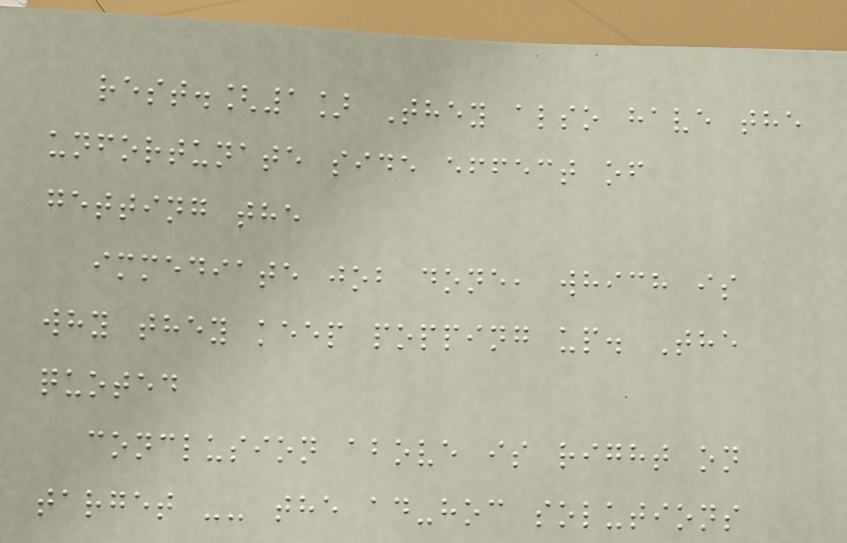rest.[1] They also have the
unfortunate side effect of
getting the
immediate job done, which is
why they keep popping up. The
quoted
conclusion above is right on
target -- the ad-hoc solutions
